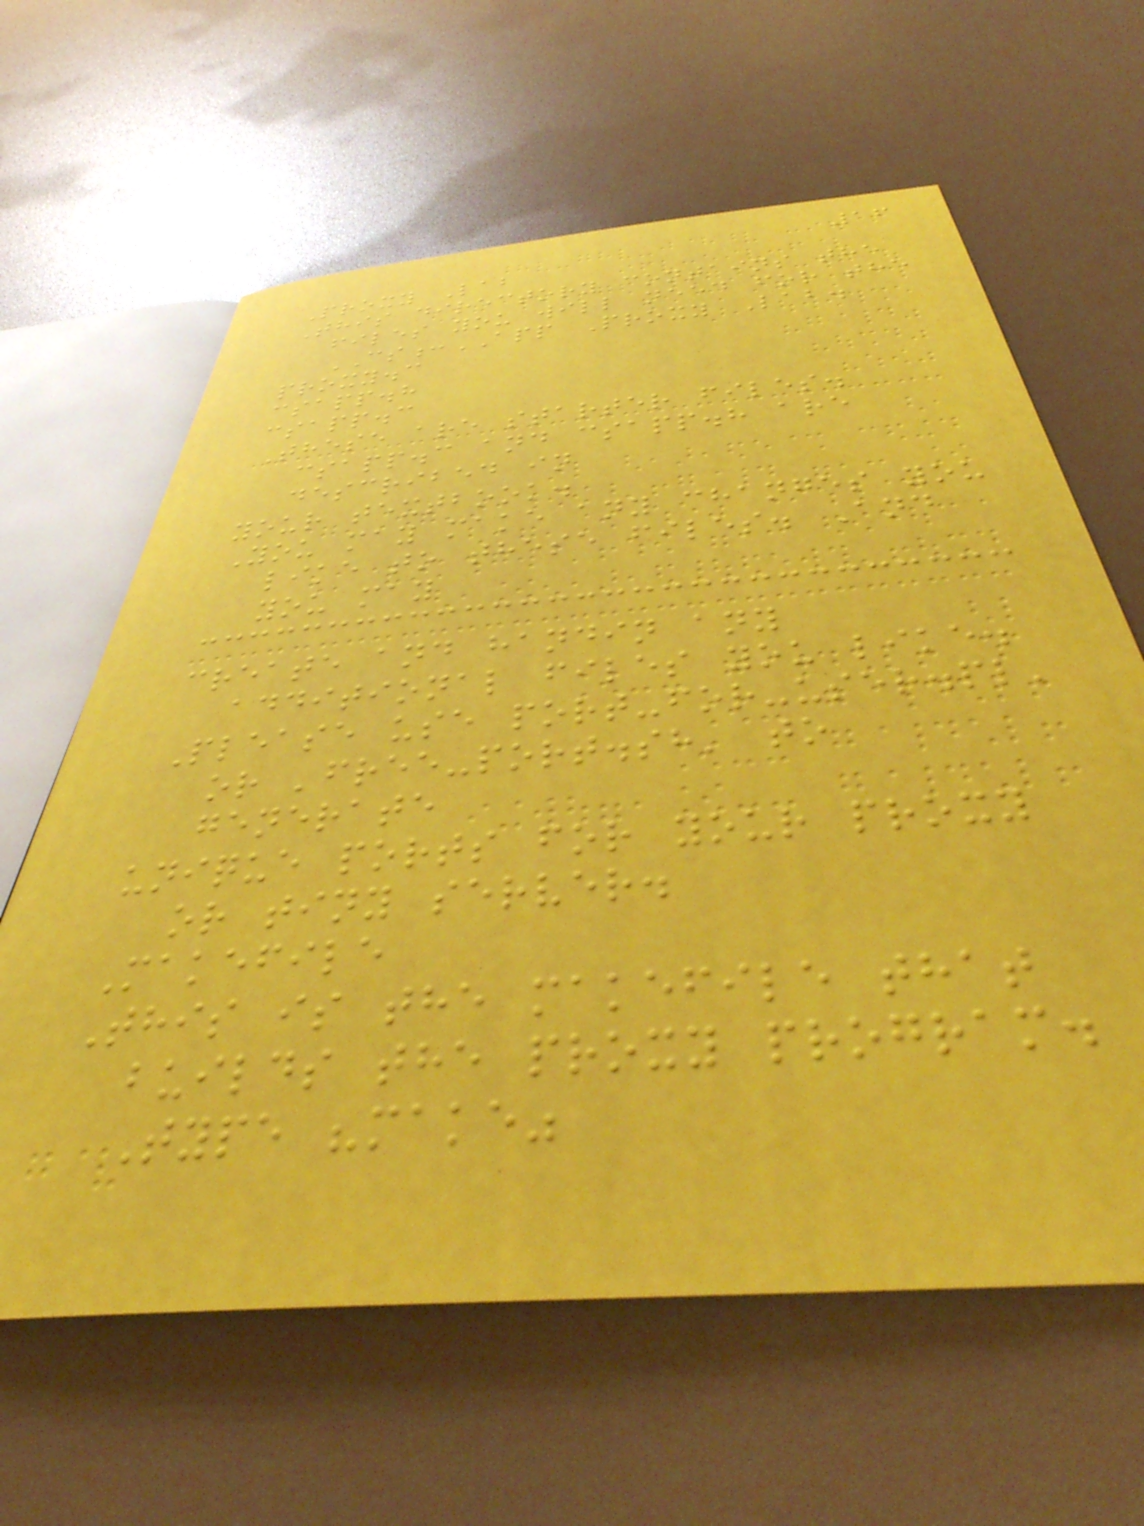16
Proxy Lab
This directory contains the
files you will need for the
CS:APP Proxy Lab.
proxy.c
csapp.h
csapp.c
These are starter files.
csapp.c and csapp.h are
described in
your textbook.
You may make any changes you
like to these files. And
you may
create and handin any
additional files you like.
Please use port-for-user.pl'
or 'free-port.sh' to
generate
unique ports for your proxy
or tiny server.
Makefile
This is the makefile that
builds the proxy program.
Type "make"
